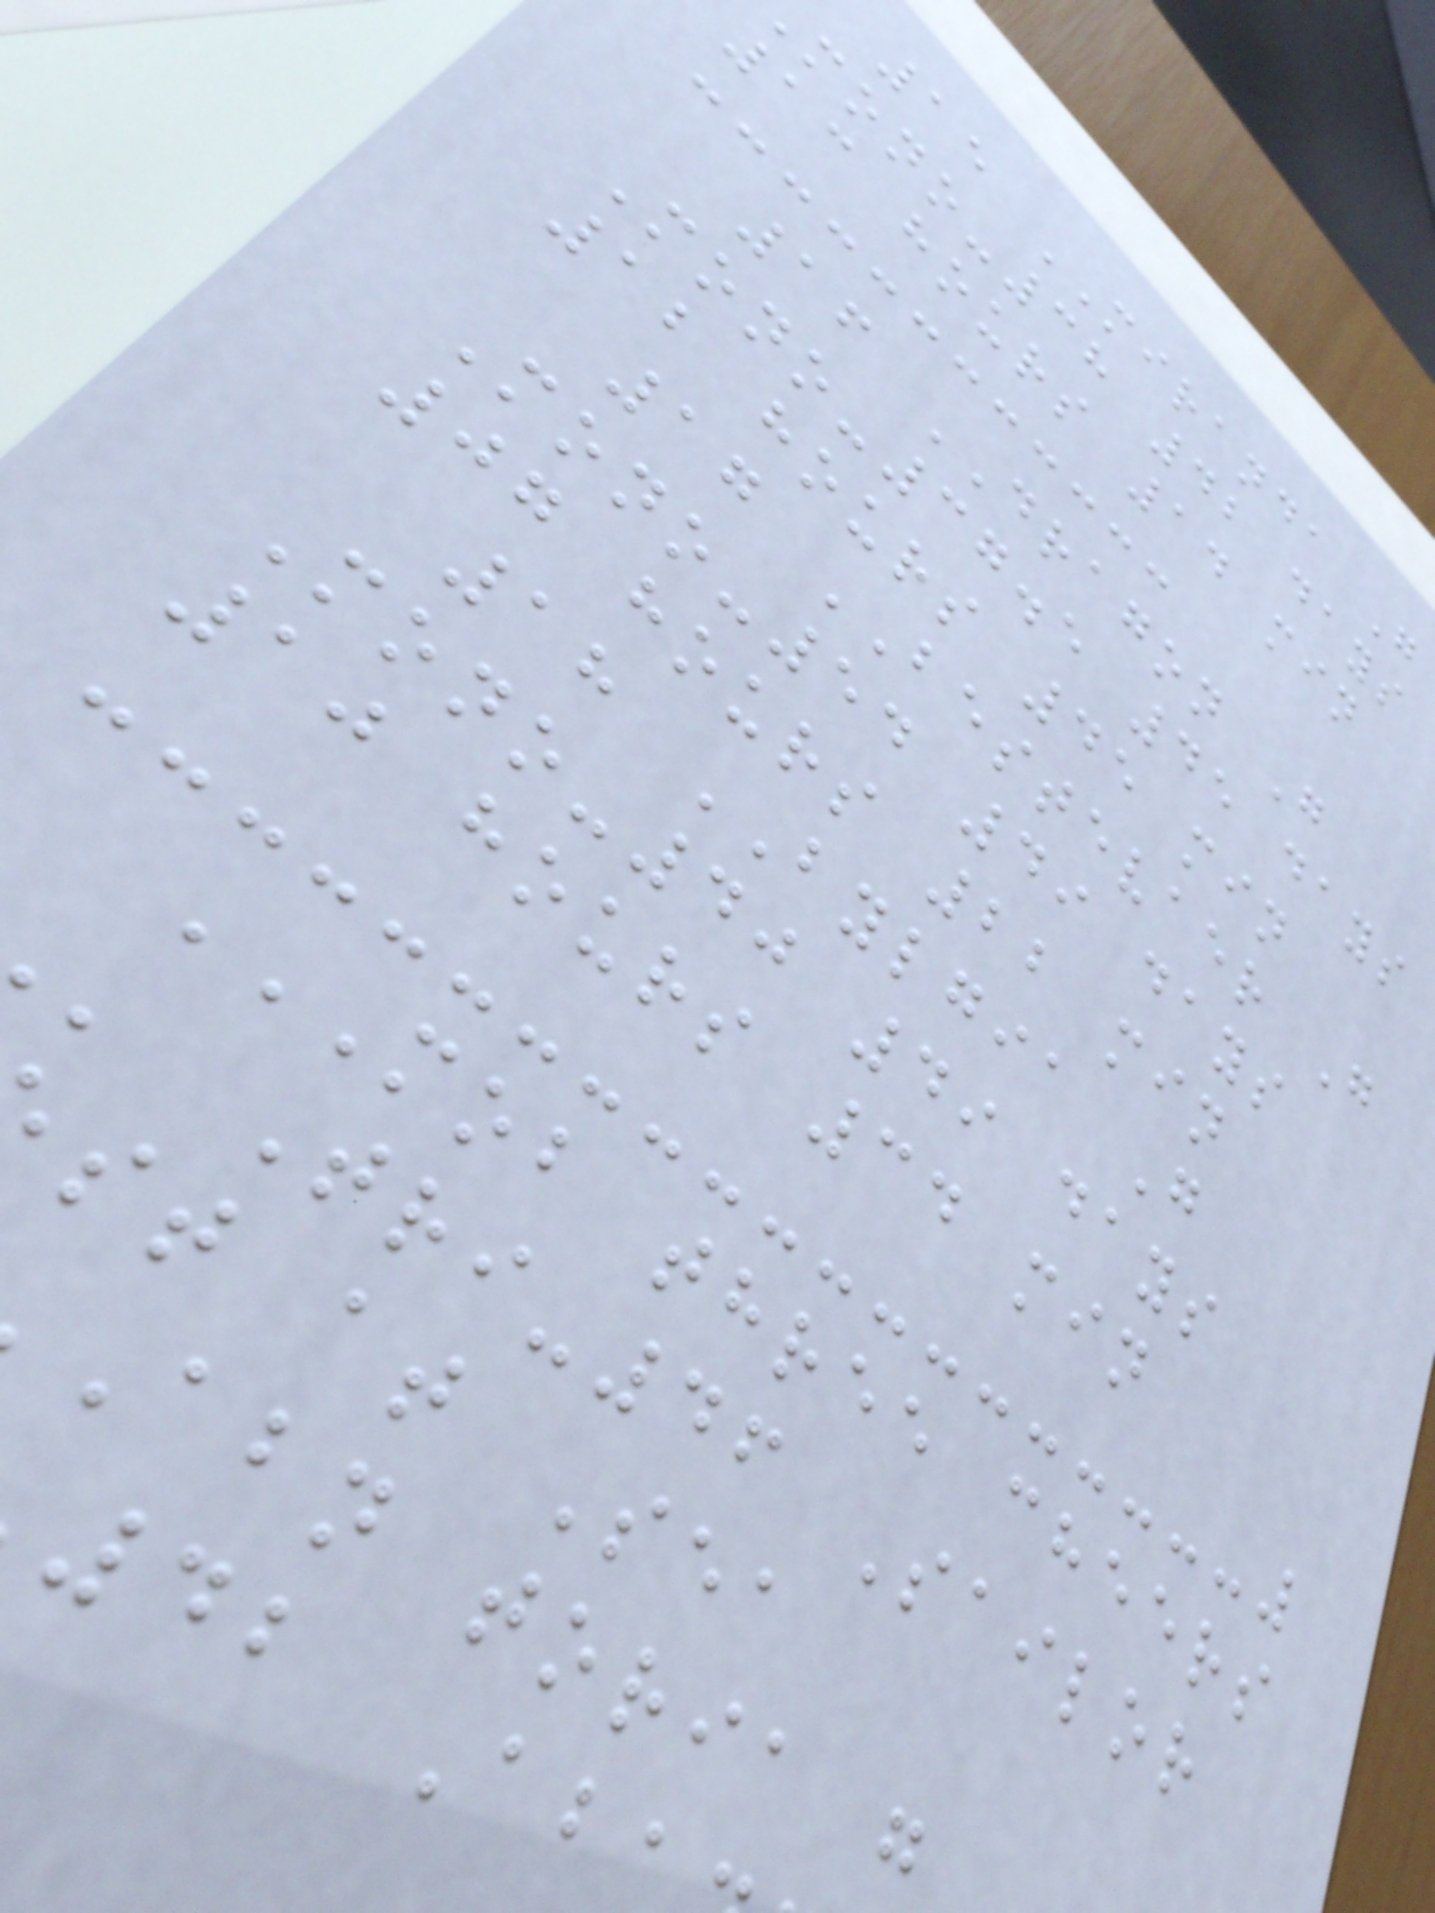15 MIRANDA G
mono-38 42 days
13 hours 14 min
16 DRAGON G
Mono-37.5 45 days
12 hours 45 min
17 BESTEVAER G
Mono-54 49 days
07 hours 22 min
18 BYLGIA G
Mono-40 49 days
10 hours 34 min
MOB THREE CHEERS
Tri-46 Sailor
st at Sea
abn toria
42 Ab
